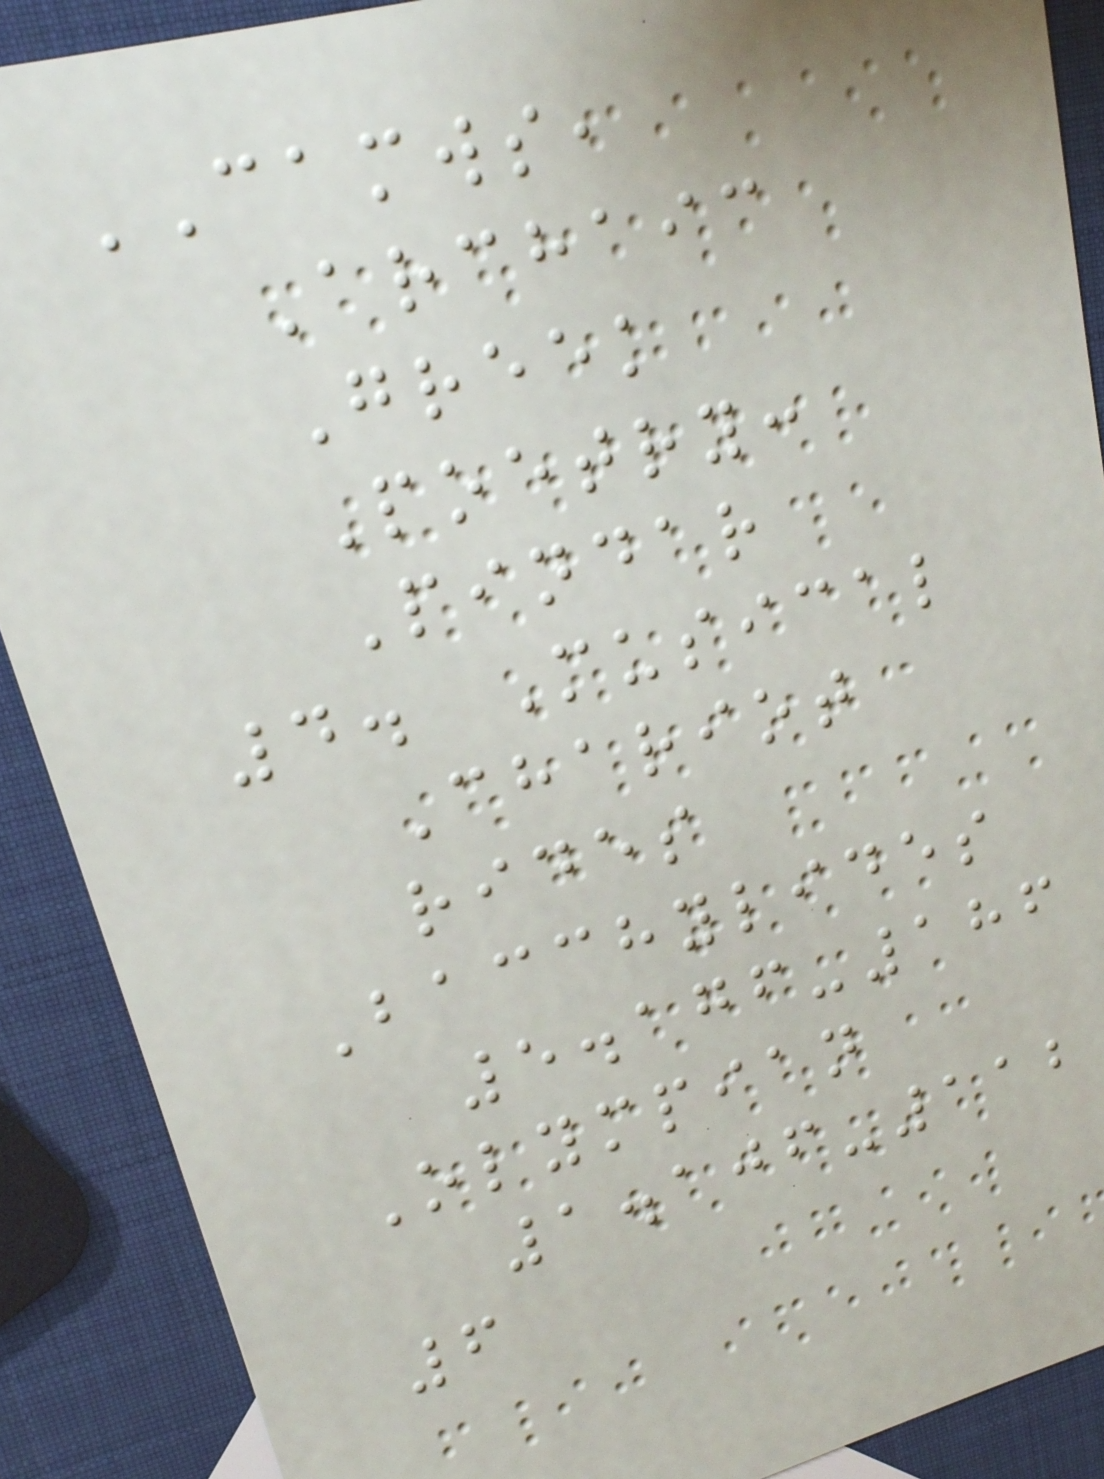CAMWS,
Archaic
Greek
Poetry:
Pindar
4. Musical
Chariot
rides
Bacchylides
5.176-186
Olympian
1.106-112
6
